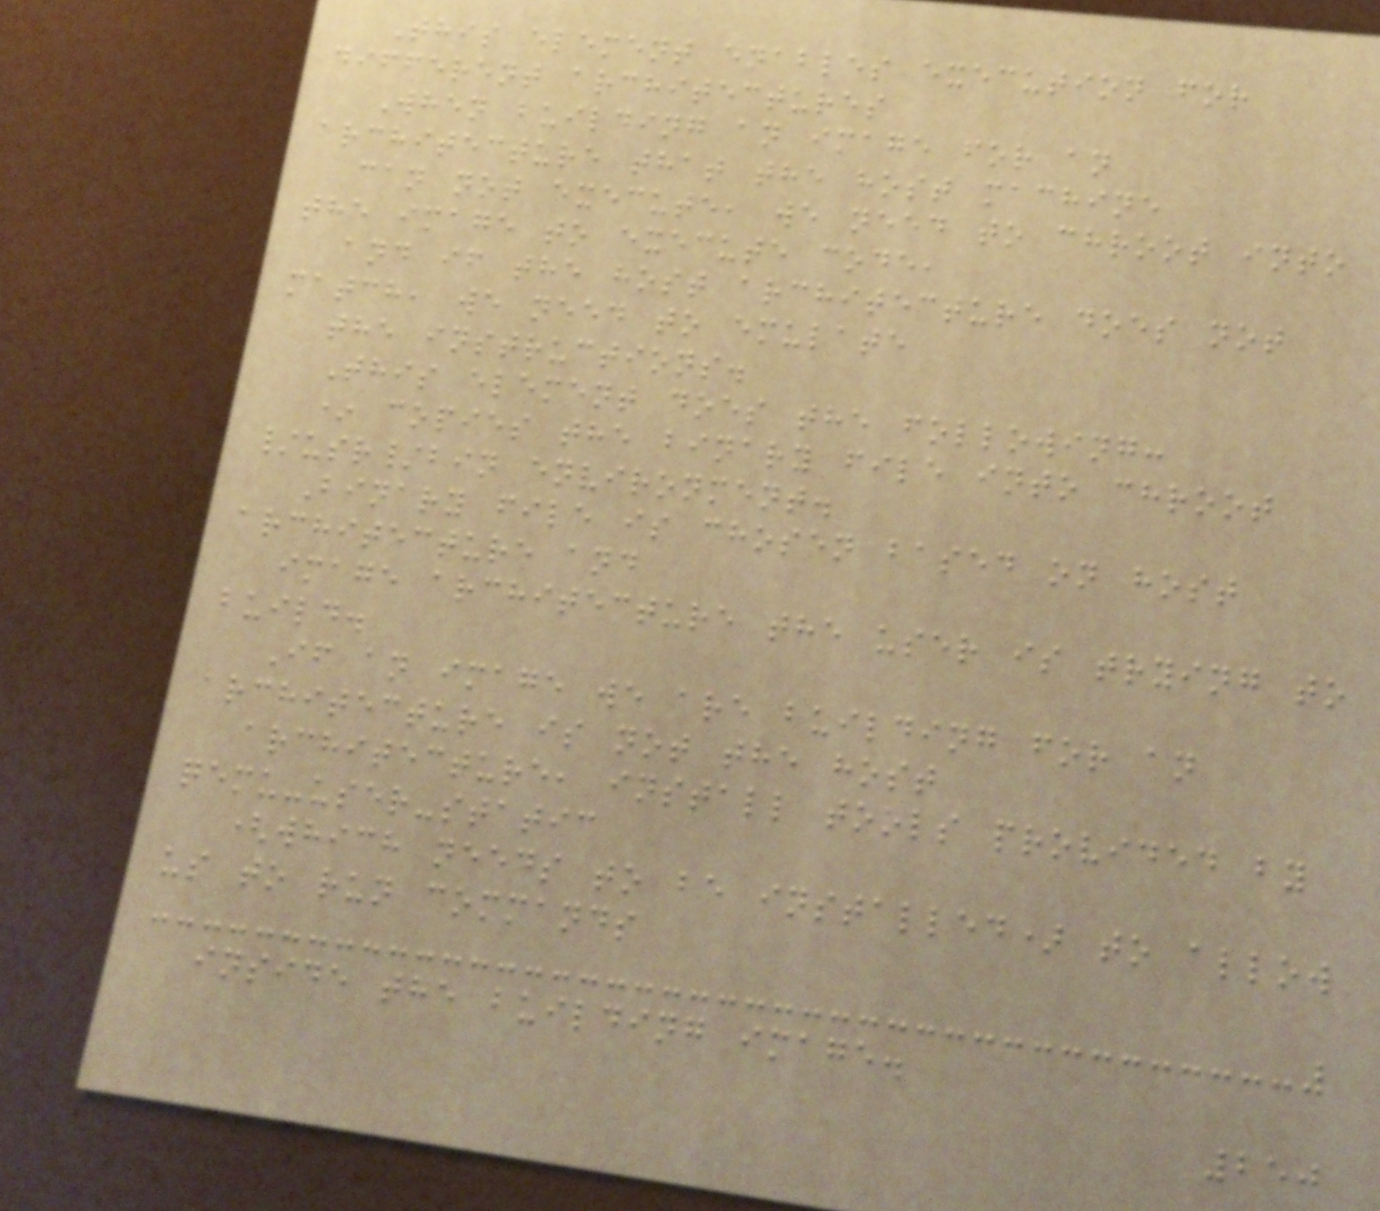This element enables execution for
different architectures
When building an image for an
architecture that the host machine
can not execute, we need to chroot into
the image to execute code,
and if the host architecture does not
match, we need to emulate
the instructions.
This element does the following:
* copies the binary file into chroot
/usr/bin environment.
Binary file is chosen based on host
architecture and
image architecture the user is trying to
build.
If an image we are building for an
architecture is not the host
architecture, install tools provided by
qemu-user-static
(which needs to be installed) to allow
us to run commands
inside the building image.
250
